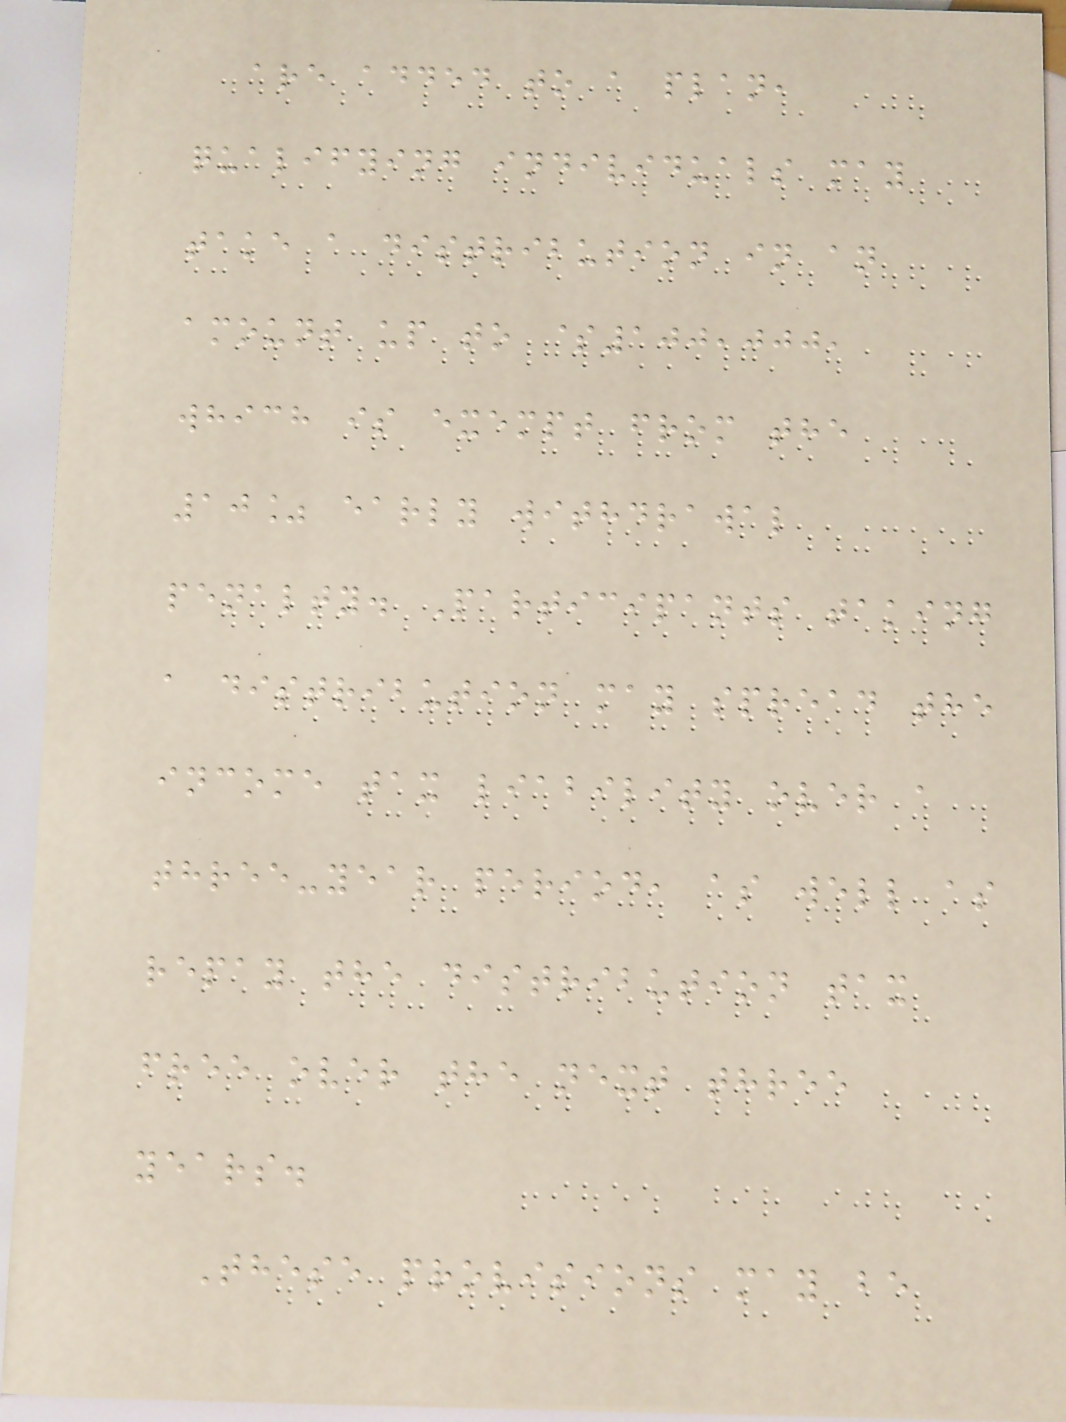are added to a plan,
qualifying individuals may
take a distribution in an
amount up to $100,000,
which is exempt from the
10% early withdrawal
penalty. Participants taking
a distribution may spread the
income tax liability over a
three-year period, as well as
repay the distribution tax
free over the next three
years.
These provisions may be
